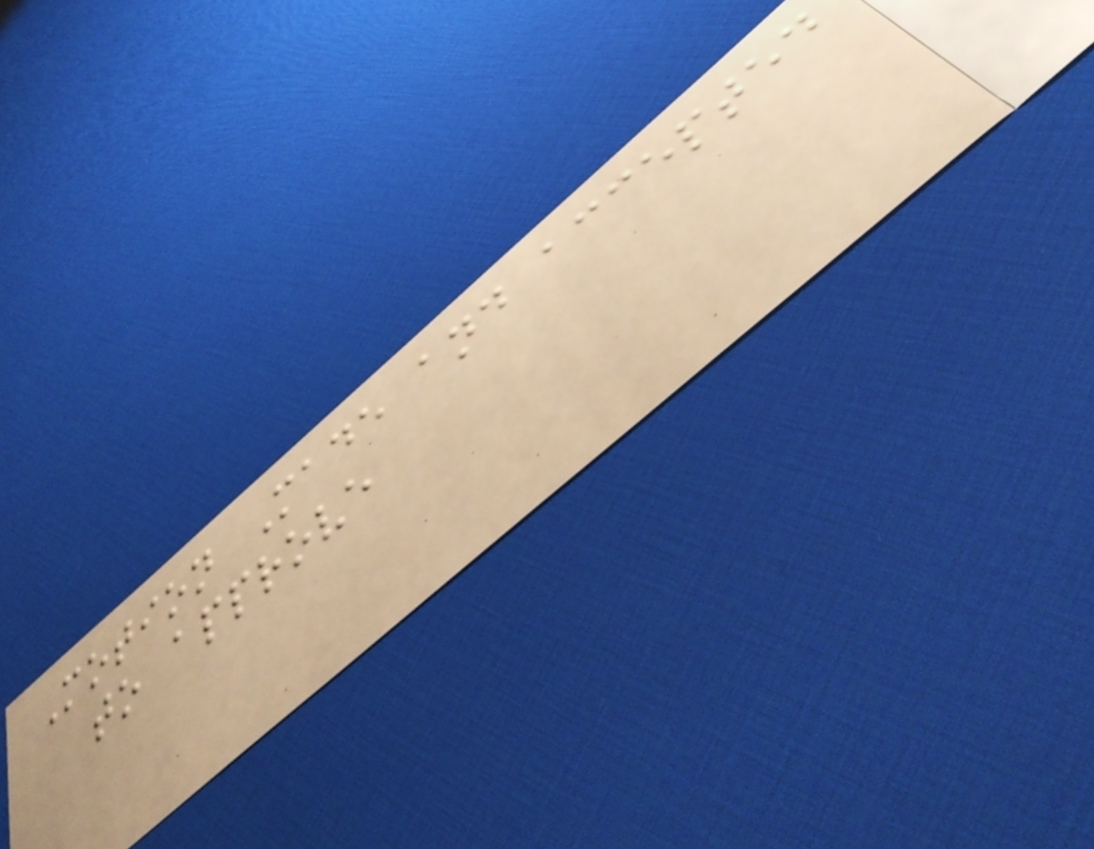Motion Made and accepted
to approve
